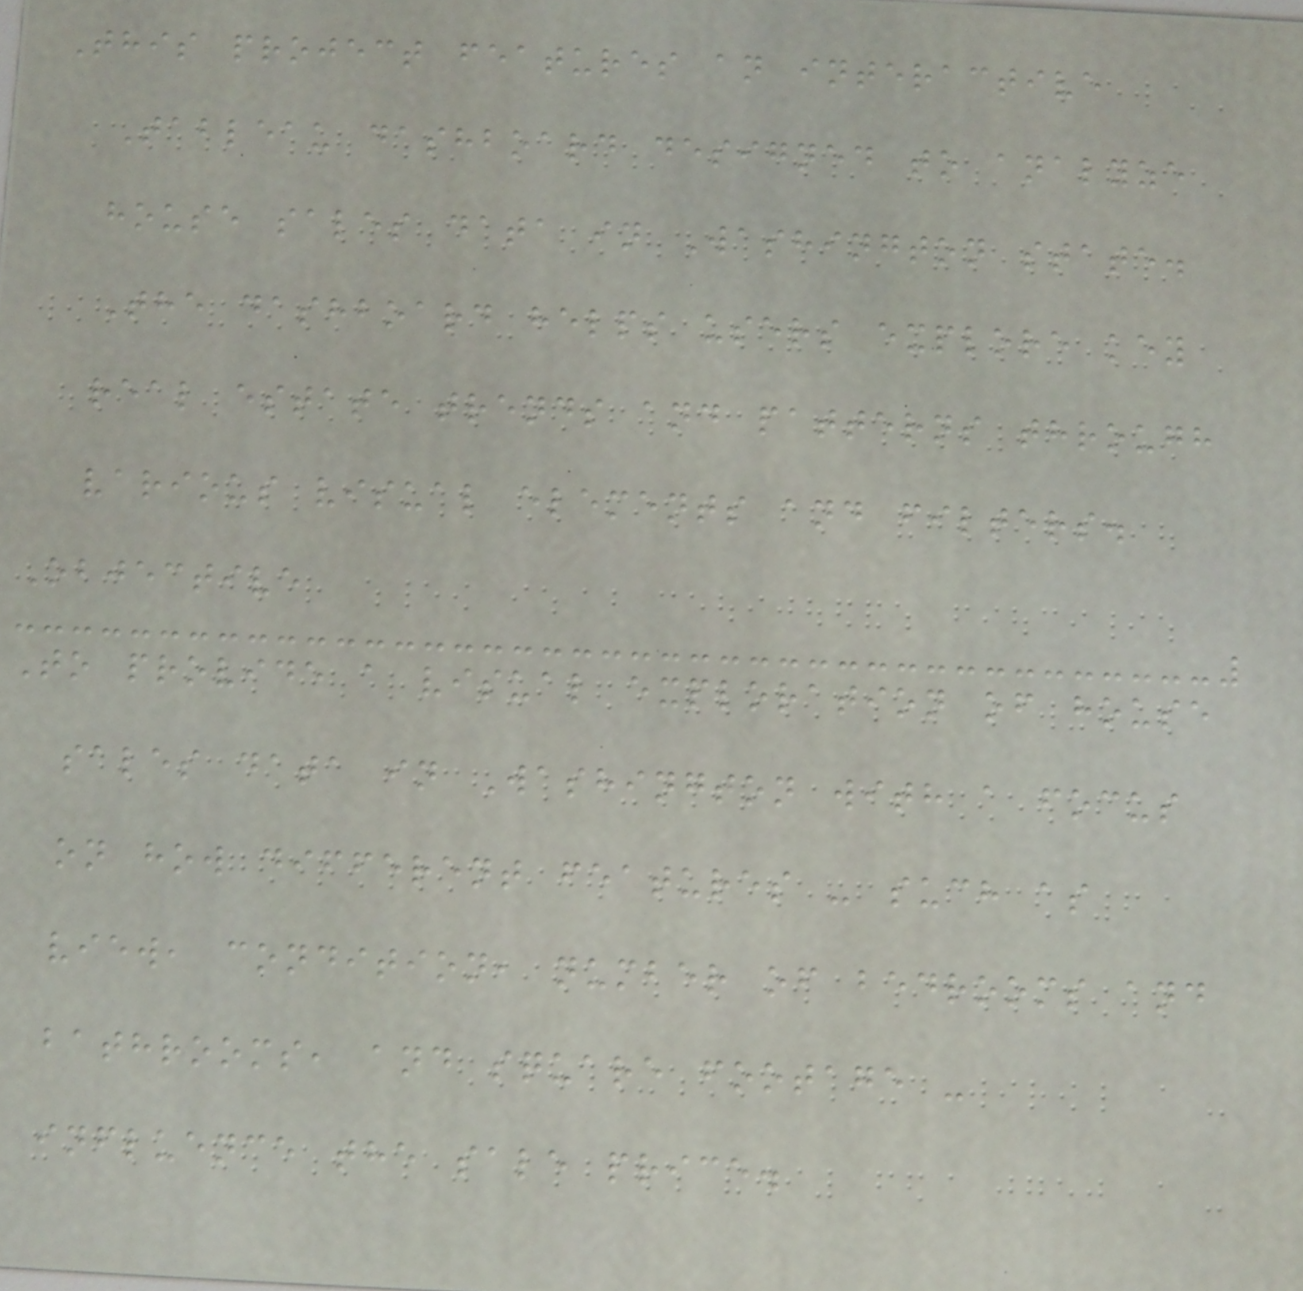This project features an interactive
Tableau dashboard designed to analyze
house sales data in Washington state.
The dashboard helps users explore key
real estate trends and patterns through
various visual elements and filters.
Objective
To provide a visual exploration of house
sales data in Washington with a focus
on how different features - such as
view, condition, number of bedrooms and
bathrooms, and square footage -
influence the sale price.
